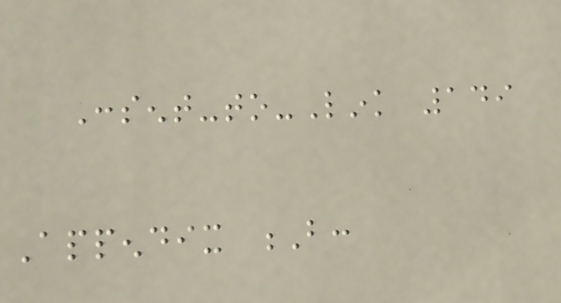Consent-to-Link 149
Appendix B:
